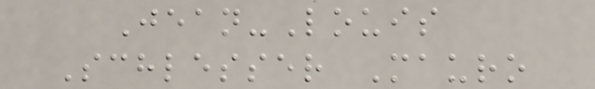Jean-Louis
Schlesser Mauro
